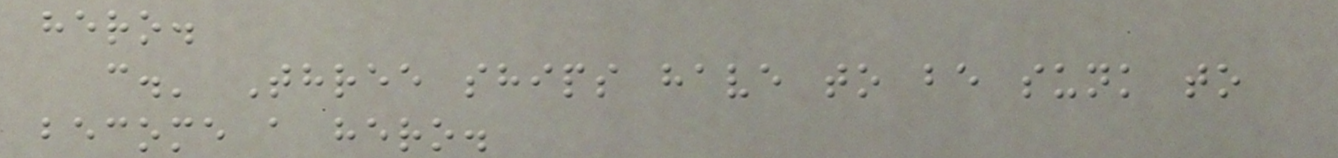hero.
c.' Three ships have to be sunk to
become a hero.
